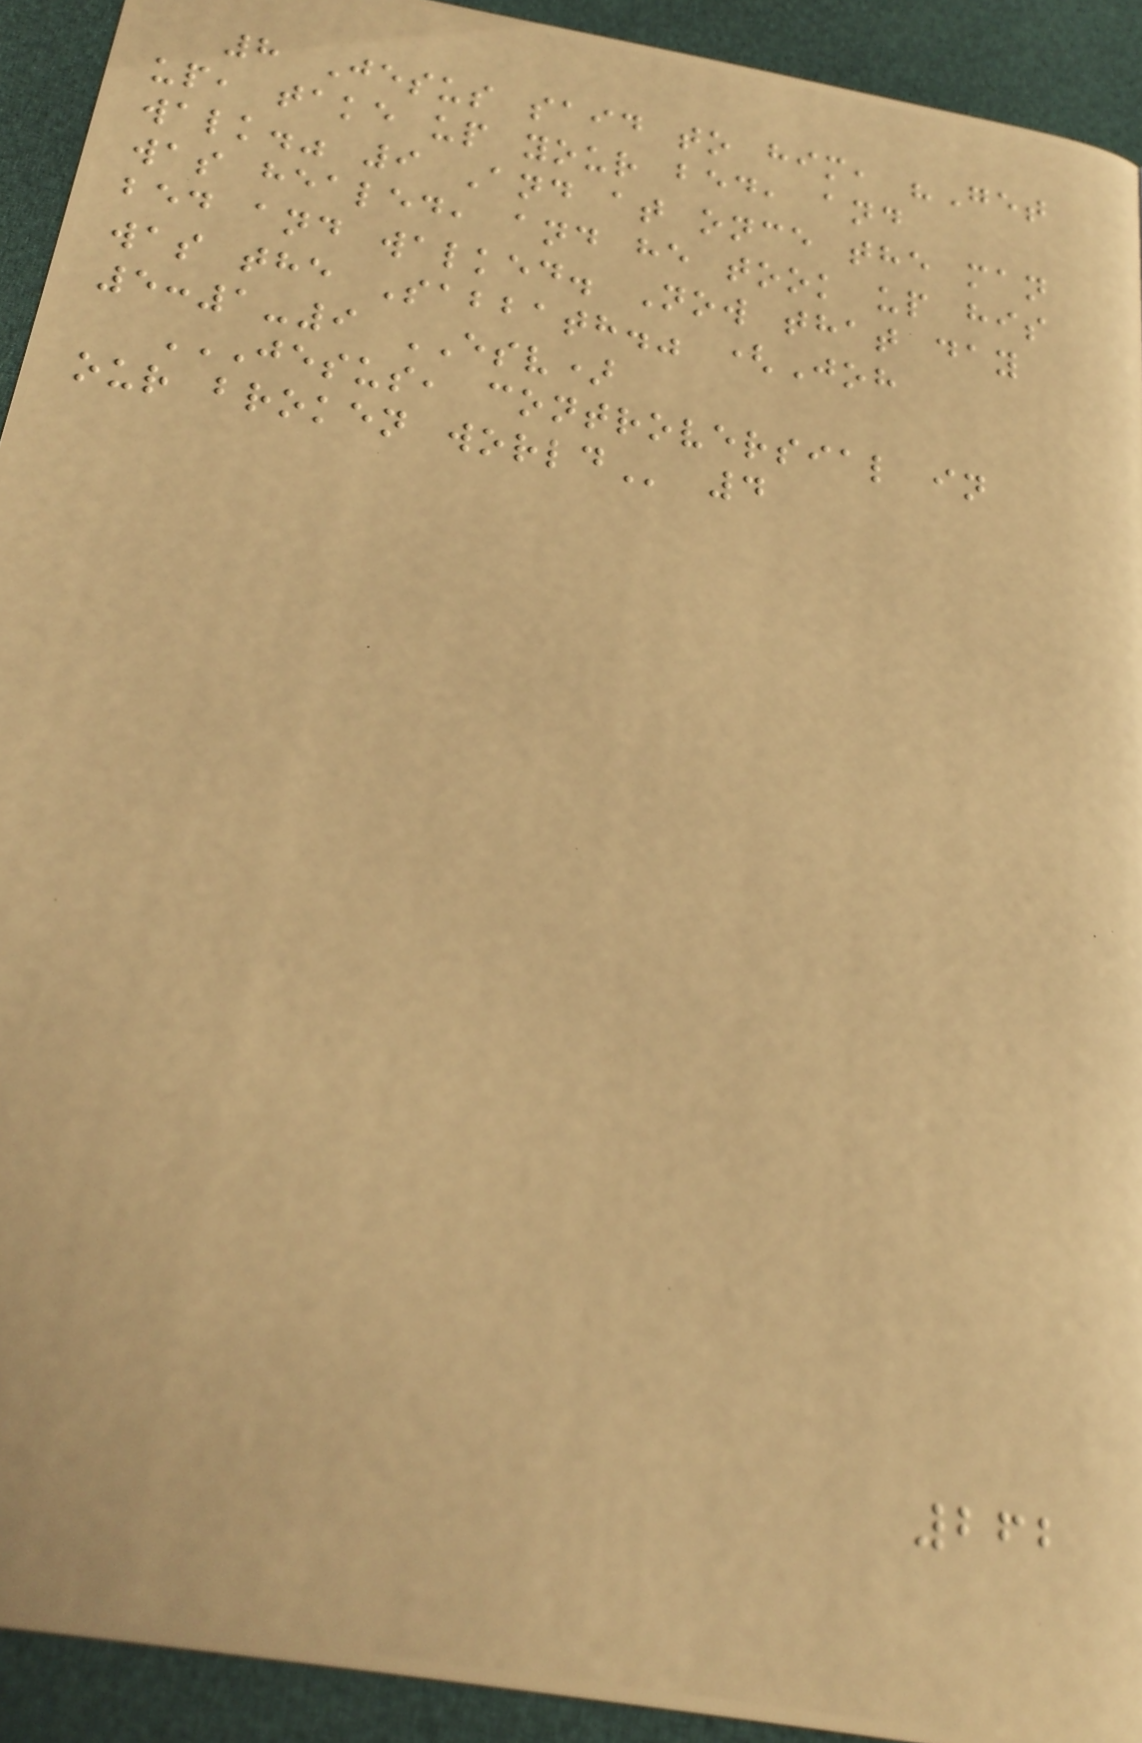8 Jesus said to him, "Get
up, take up your bed, and
walk." 9 And at once the man
was healed, and he took up his
bed and walked. Now that day
was the Sabbath." (Joh
5:1-9 ESV)
JESUS, CONTROVERSIAL IN
OUR BROKEN WORLD 4
262
